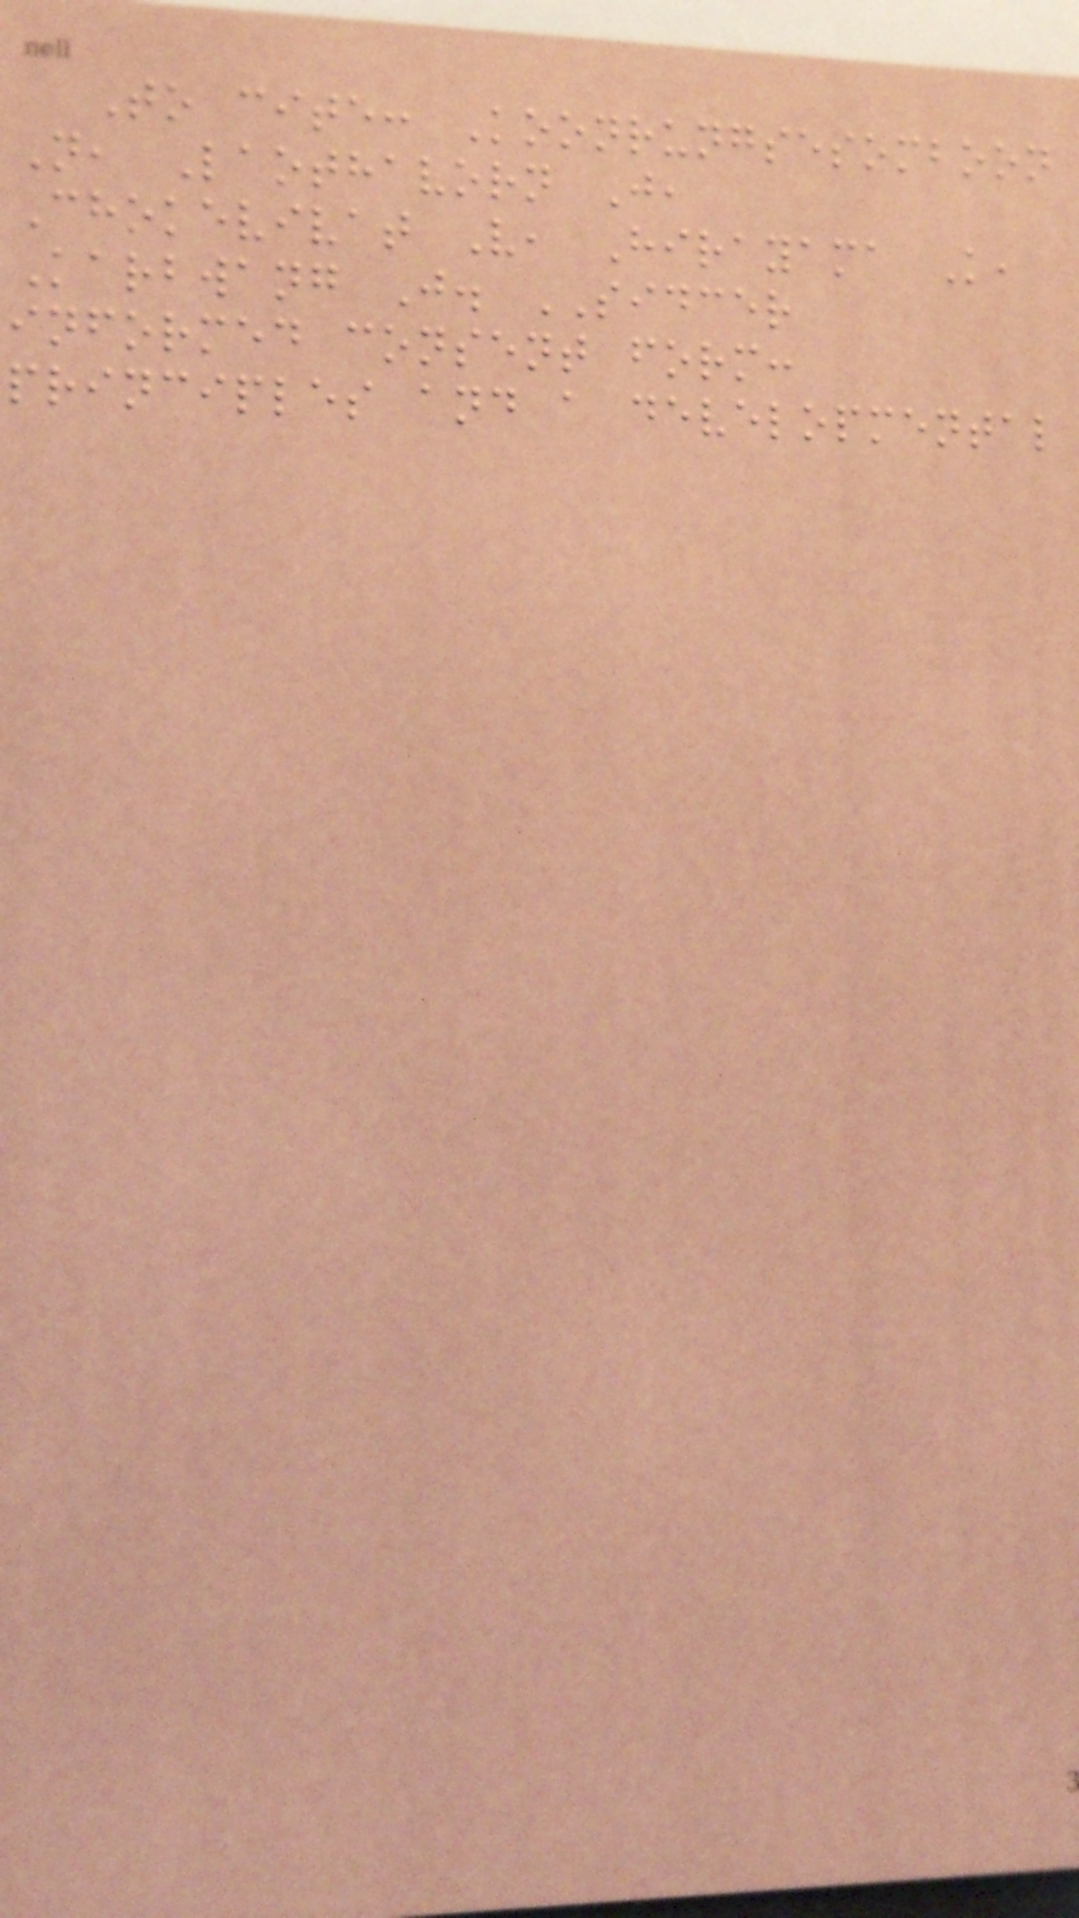To cite: Koonrungsesomboon
N, Laothavorn J,
Chokevivat V, Hirayama K,
Karbwang J. SIDCER
informed consent form:
principles and a developmental
